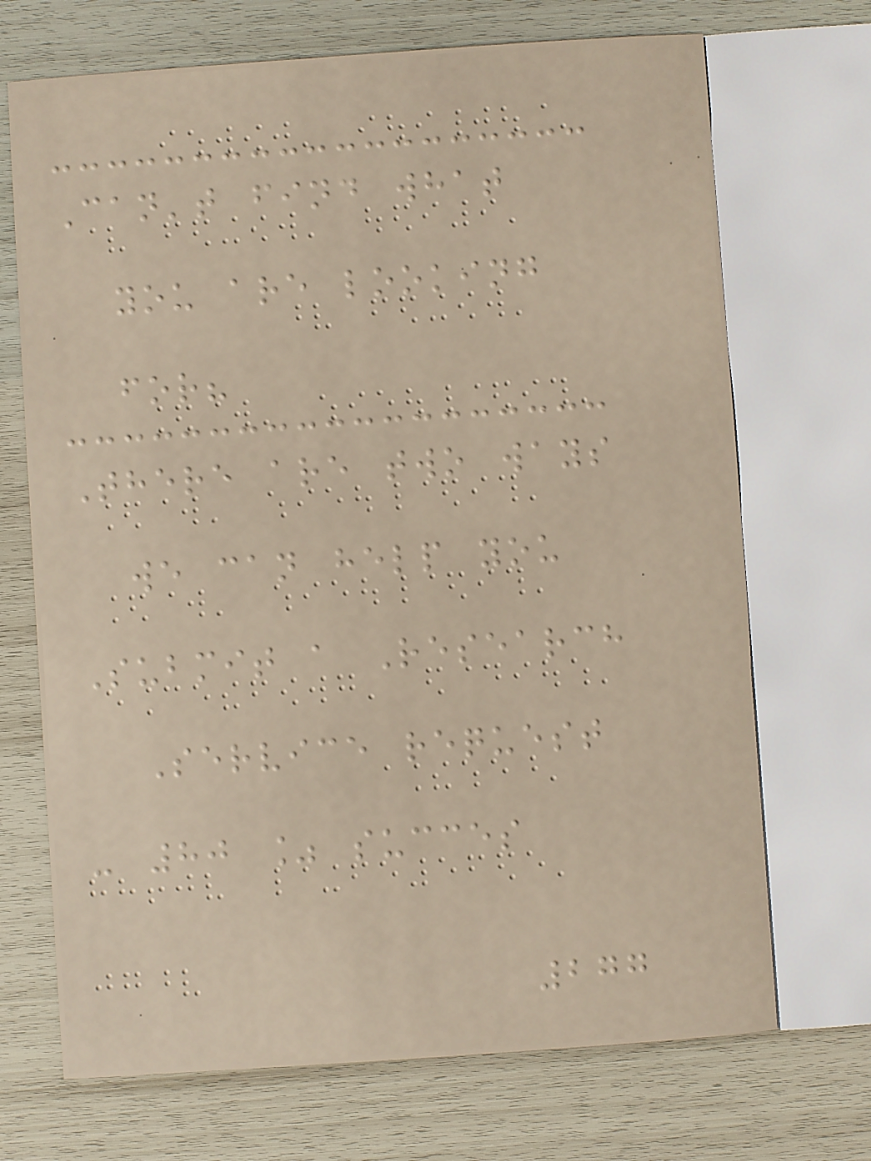Can't find what
you are looking
for?
There are two ways
we can help you
Submit a Research
Service request
- 80 % succes
277
